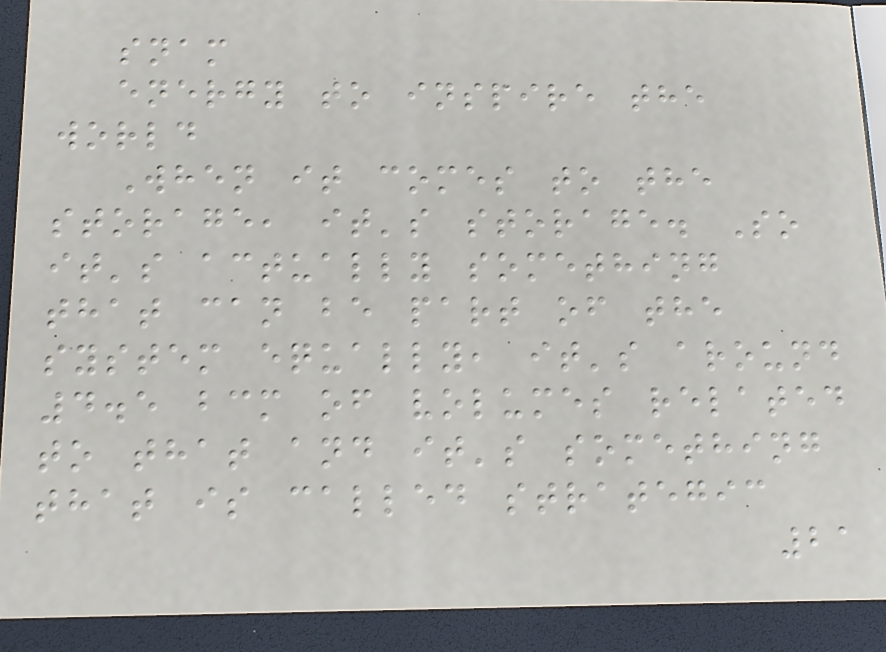snam
energy to inspire the
world
When it comes to the
storage, it's storage. So
it's actually something
that can be part of the
system equally, it's around
4.5 bcm of volumes related
to that and it's something
that is called strategic
21
